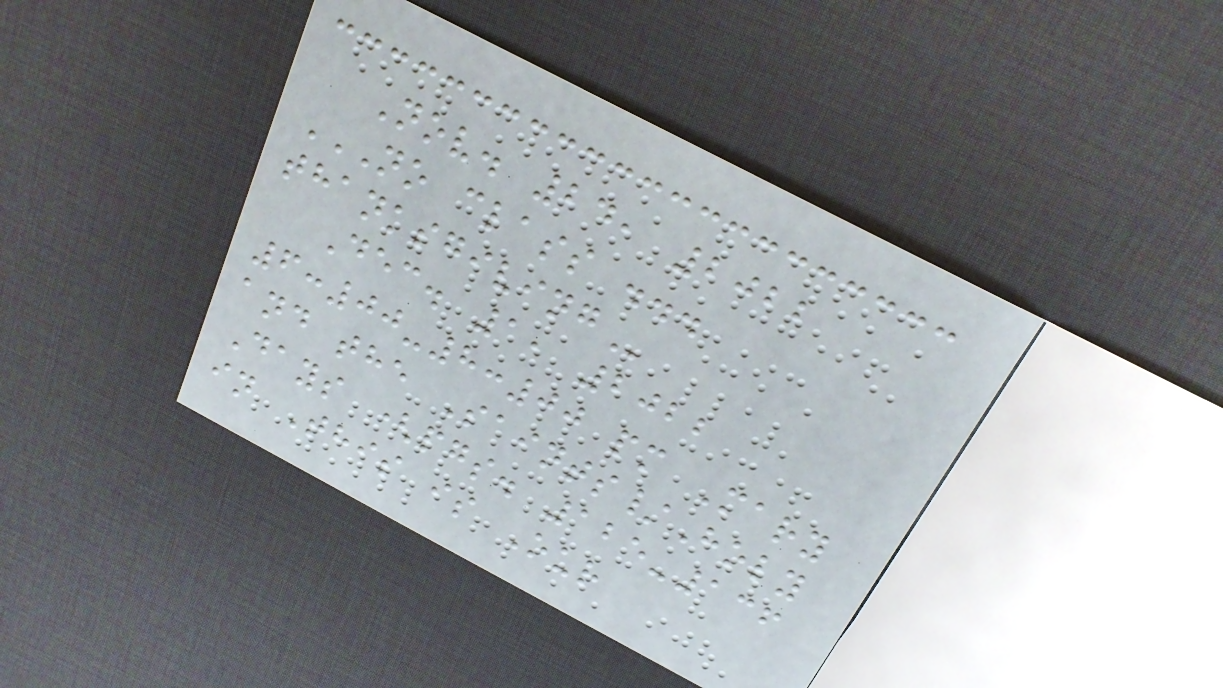Nov. 24, 2022
NO CLASS ...
THANKSGIVING
Dec. 1, 2022
6:00-8:00 pm Mary
and the Saints/Holy
Days (pgs. 125-136
in This is Our
